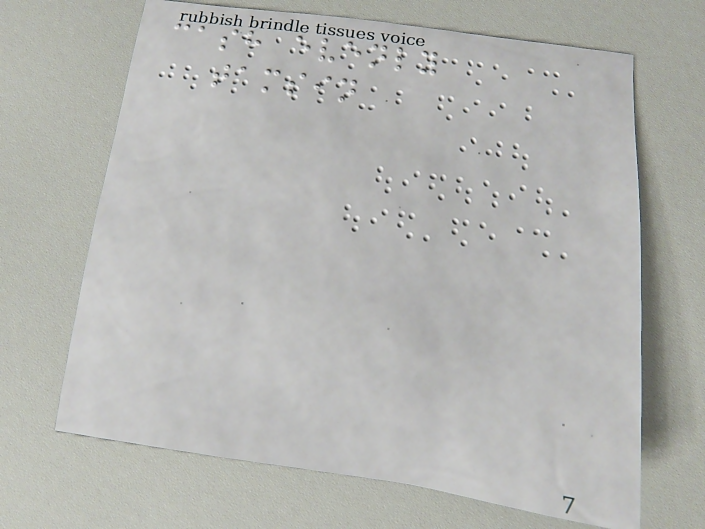cash evenly
tamsin
